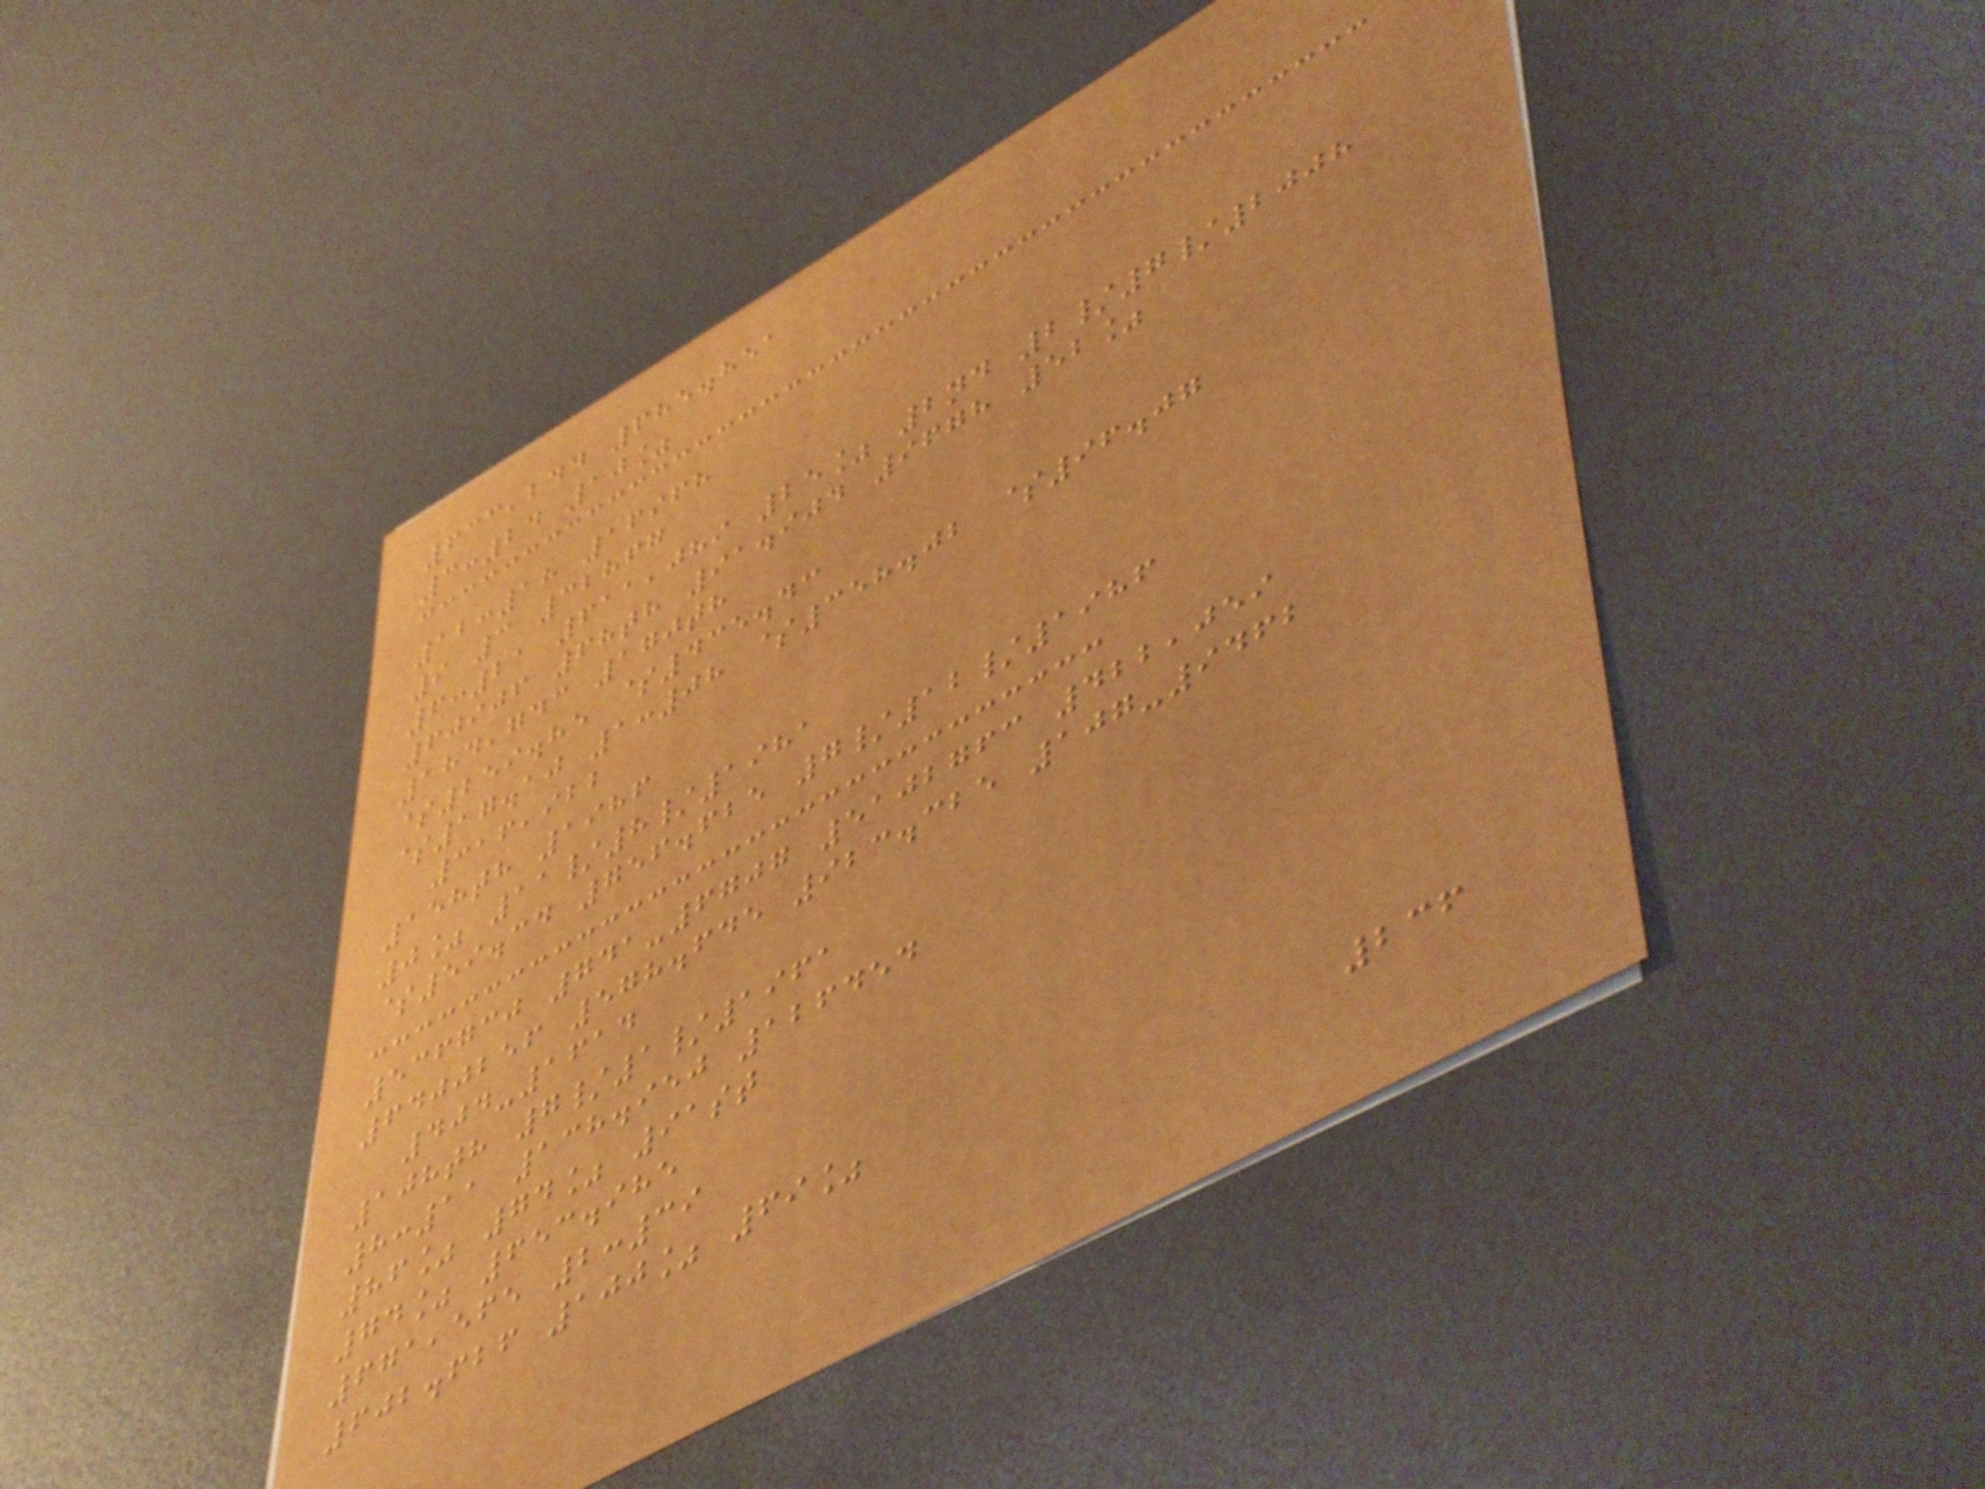633,244 685.851
3:24 10%
12:18 16968
9 3 32867
6:21 611,089 25% 2nd 2/7/2008
60906 68th 91.904 9678 52%
184,743 170th
$259.85 $435.43
$17.10 1:08 $358.02 $96.07
316,922
158th 1986
0% 11/8/1981
$59.34 756.625 7/12/1986
536730 741-6707 5102763 422,059
6400256 578.645 923.325 107-9462
404-1614
108th 7/1/1961
8:11 138.950 126454
86% 74% 91st
74% 653.985
671,565 2:39
602.626 100% 69%
236
